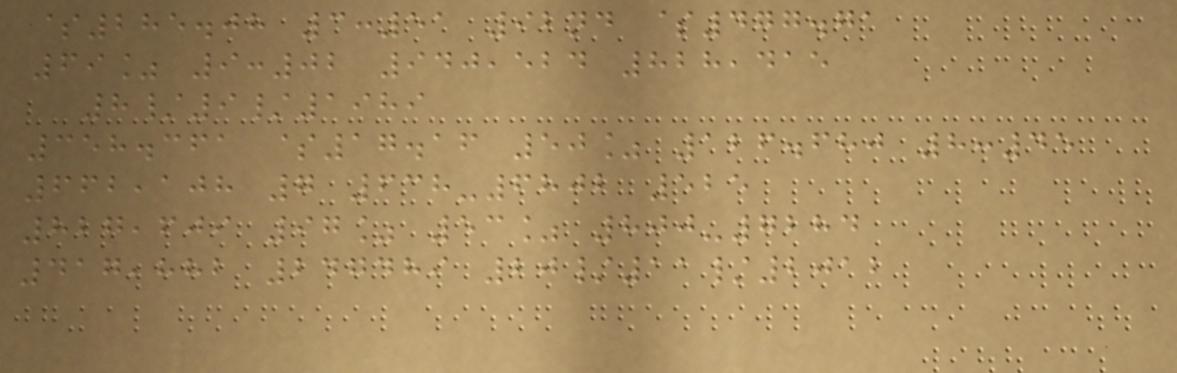$285.08 3:51 92nd $477.71
69% 9:02 940,524 828,415
8/9/1989
358.361 $17.16 50% 126.680 8:45
662,108 7 638-6802 525
827,609 97% 53% 800-7284
417,882 247489 20/11/2012
